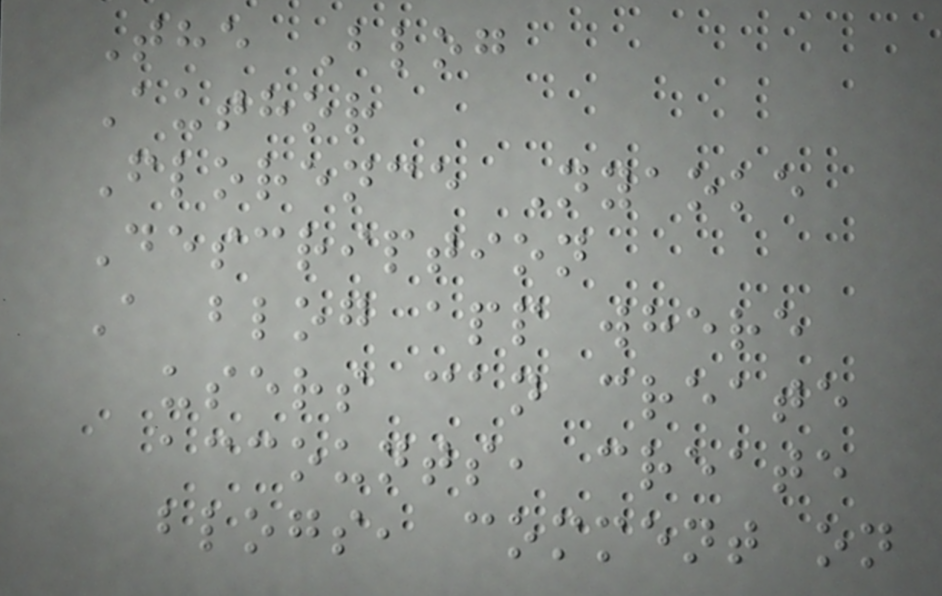The Blog
Author
Florence Nyaoke
Description
A blog app where
users can create
accounts, create
blogs, comment on
